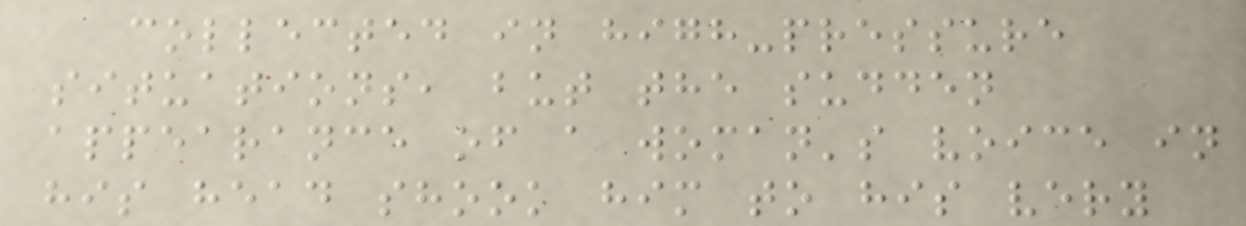collected in high-pressure
situations, but the sudden
appearance of a woman's voice in
his head shook him to his very
